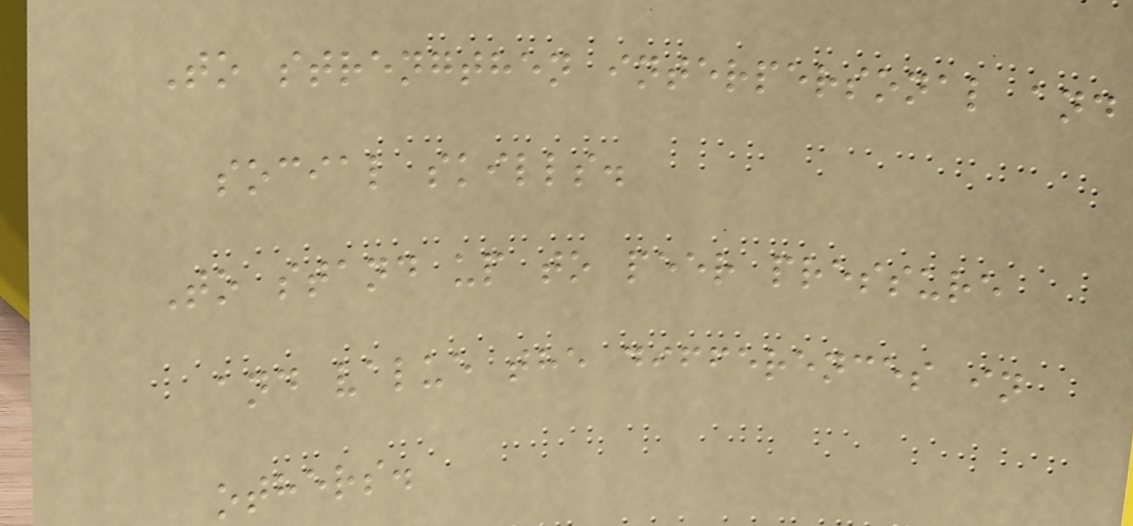To strengthen interpersonal and
social skills.
To stand up to peer pressure
and value the differences in
others.
